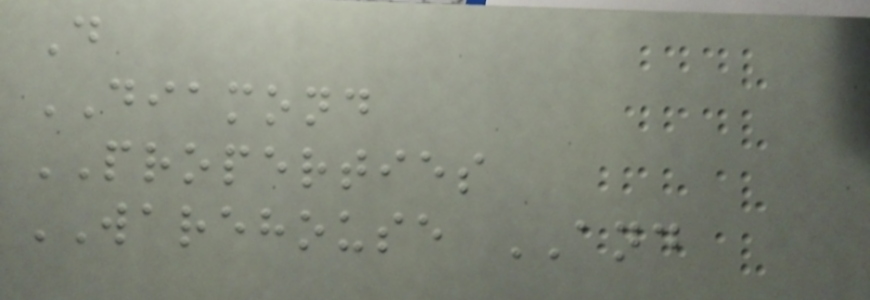D
DIAMOND
PROPERTIES
WAREHOUSE AND
